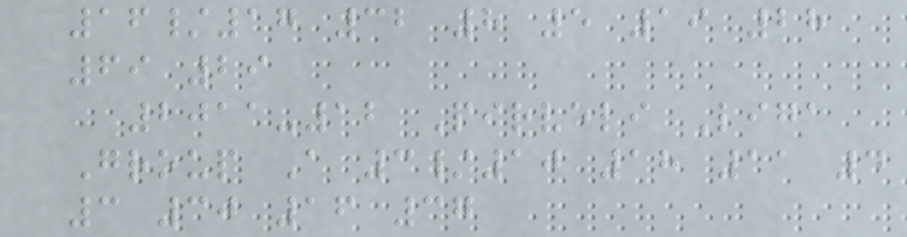16/17 32 8 5 19 28
69 29
2011-12 Pirveli Liga
Group A 3/10 18 11 4
3 30 16 37
